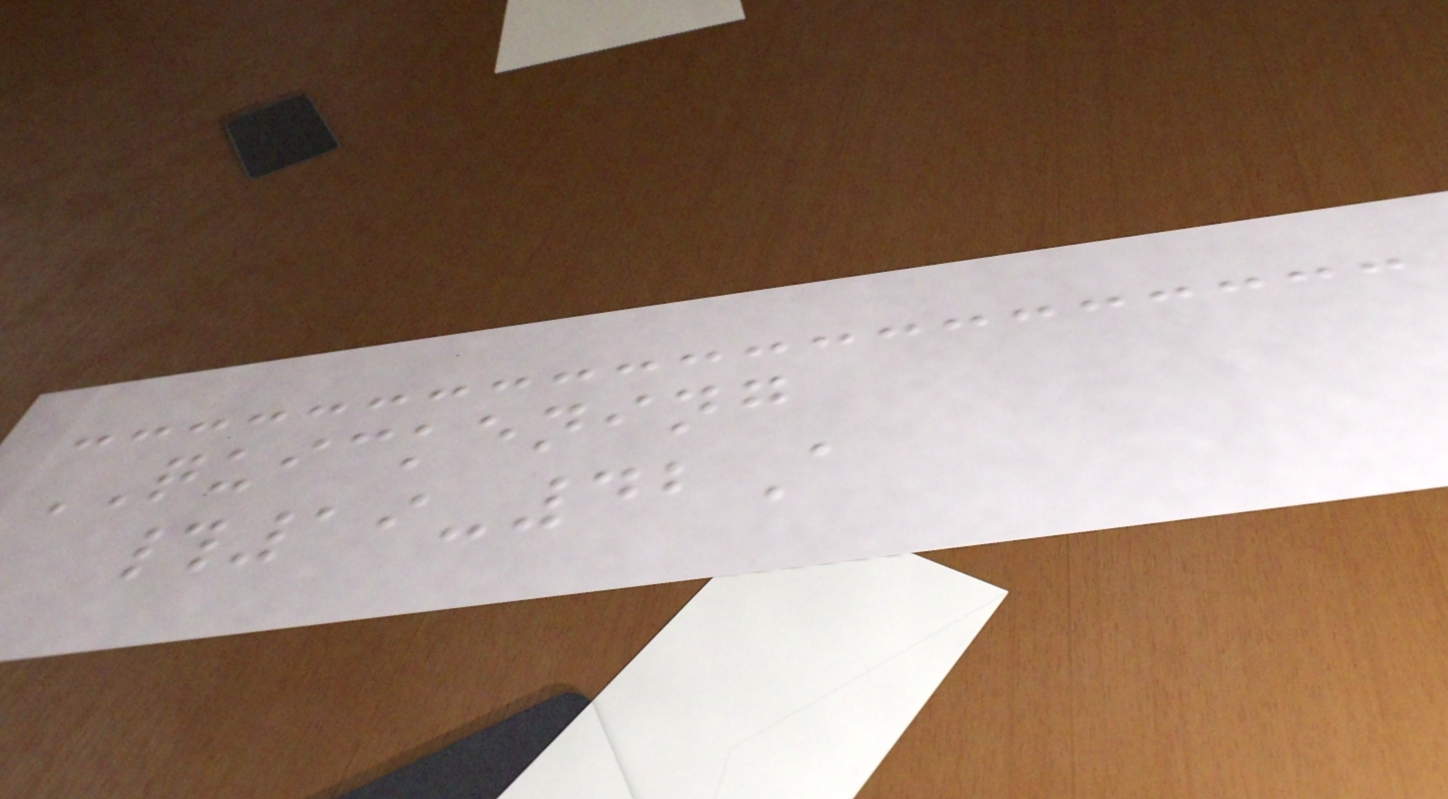QUICKENING
#19-42A
